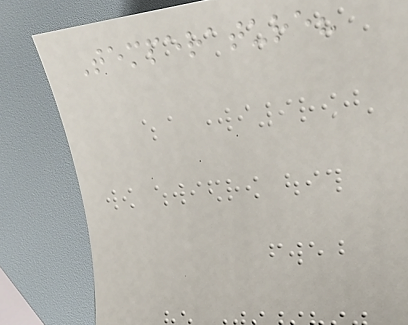Temperature?
